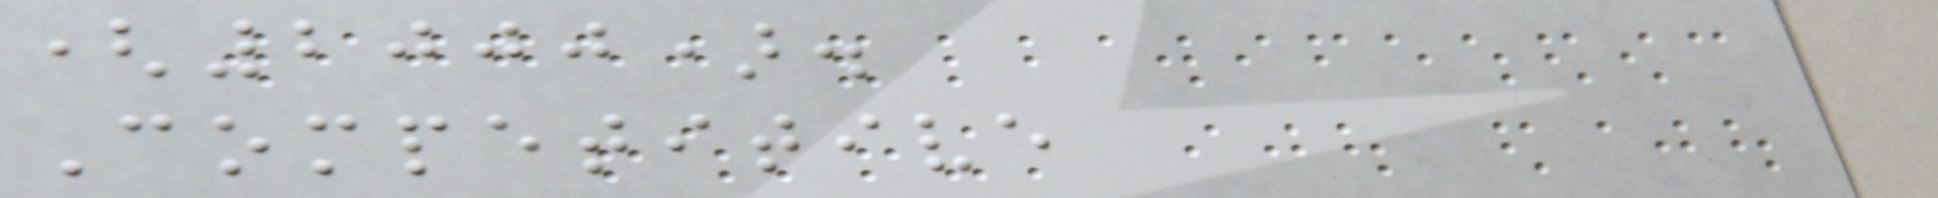(2000).
Competitive
